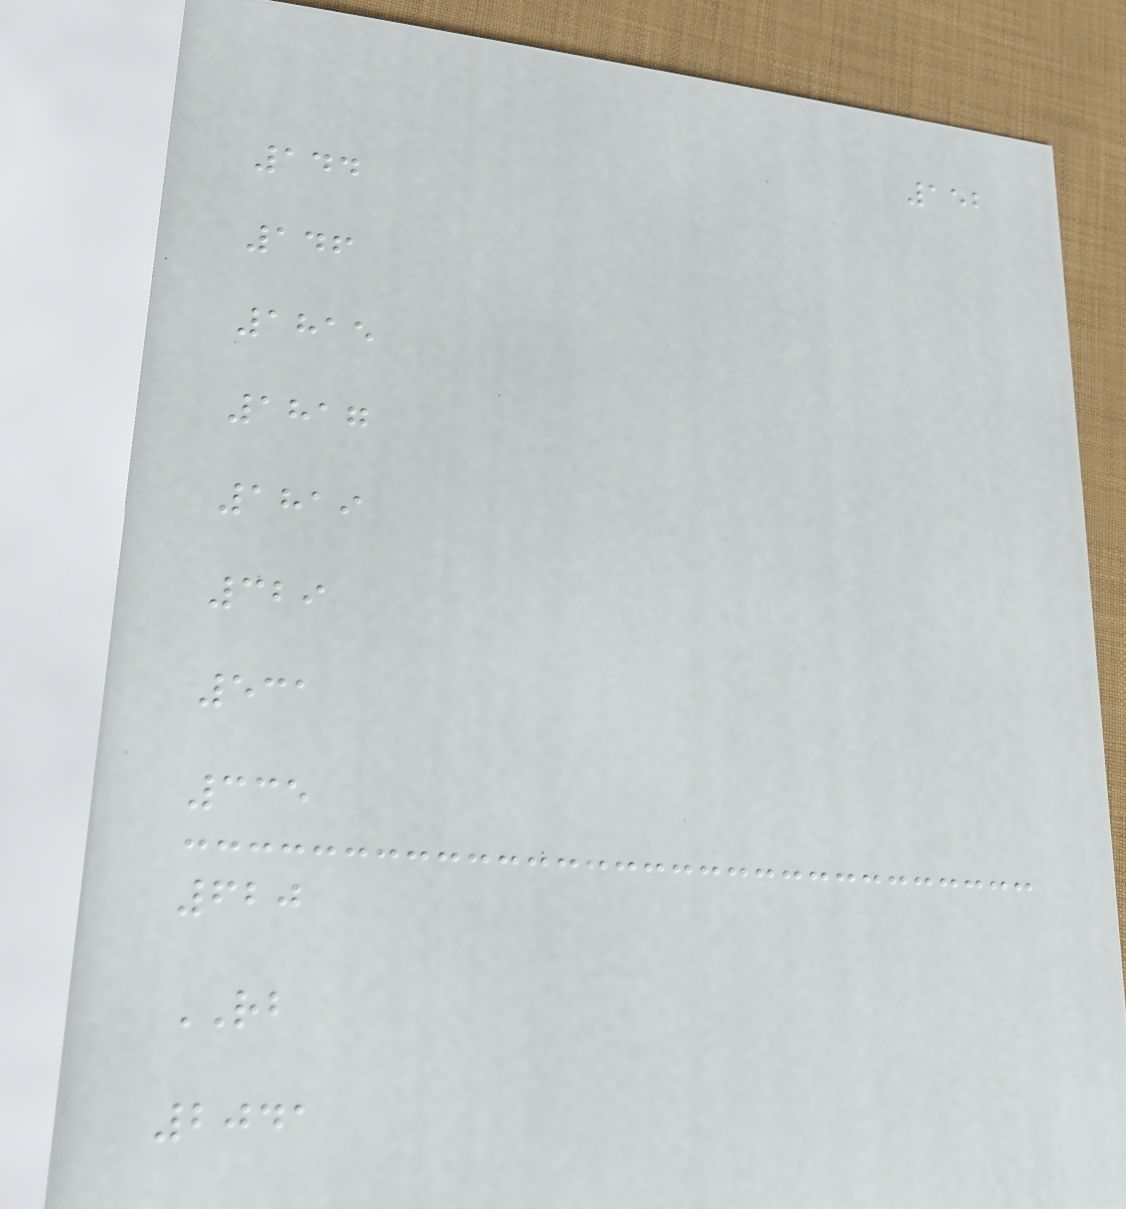152
144
146
1815
1817
1819
329
531
335
620
RB
2041
